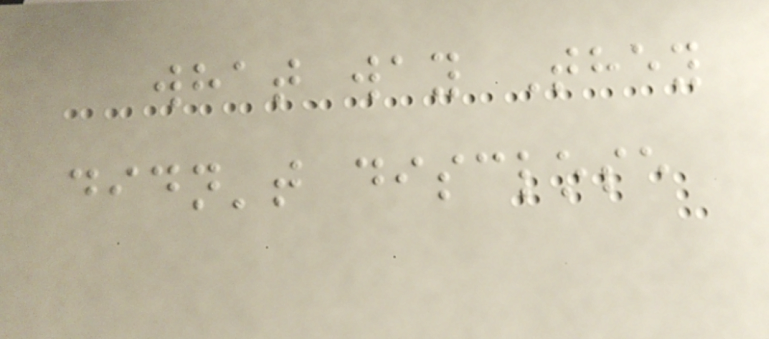what way They
didn't disclose
